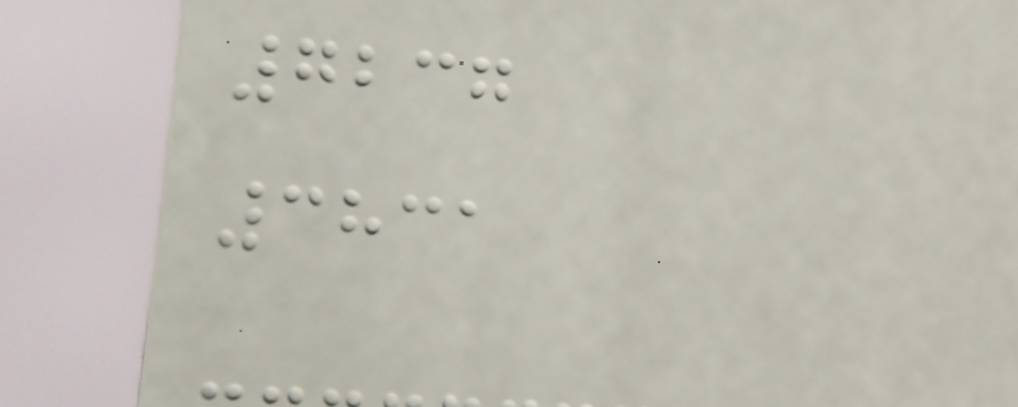7237
3831
